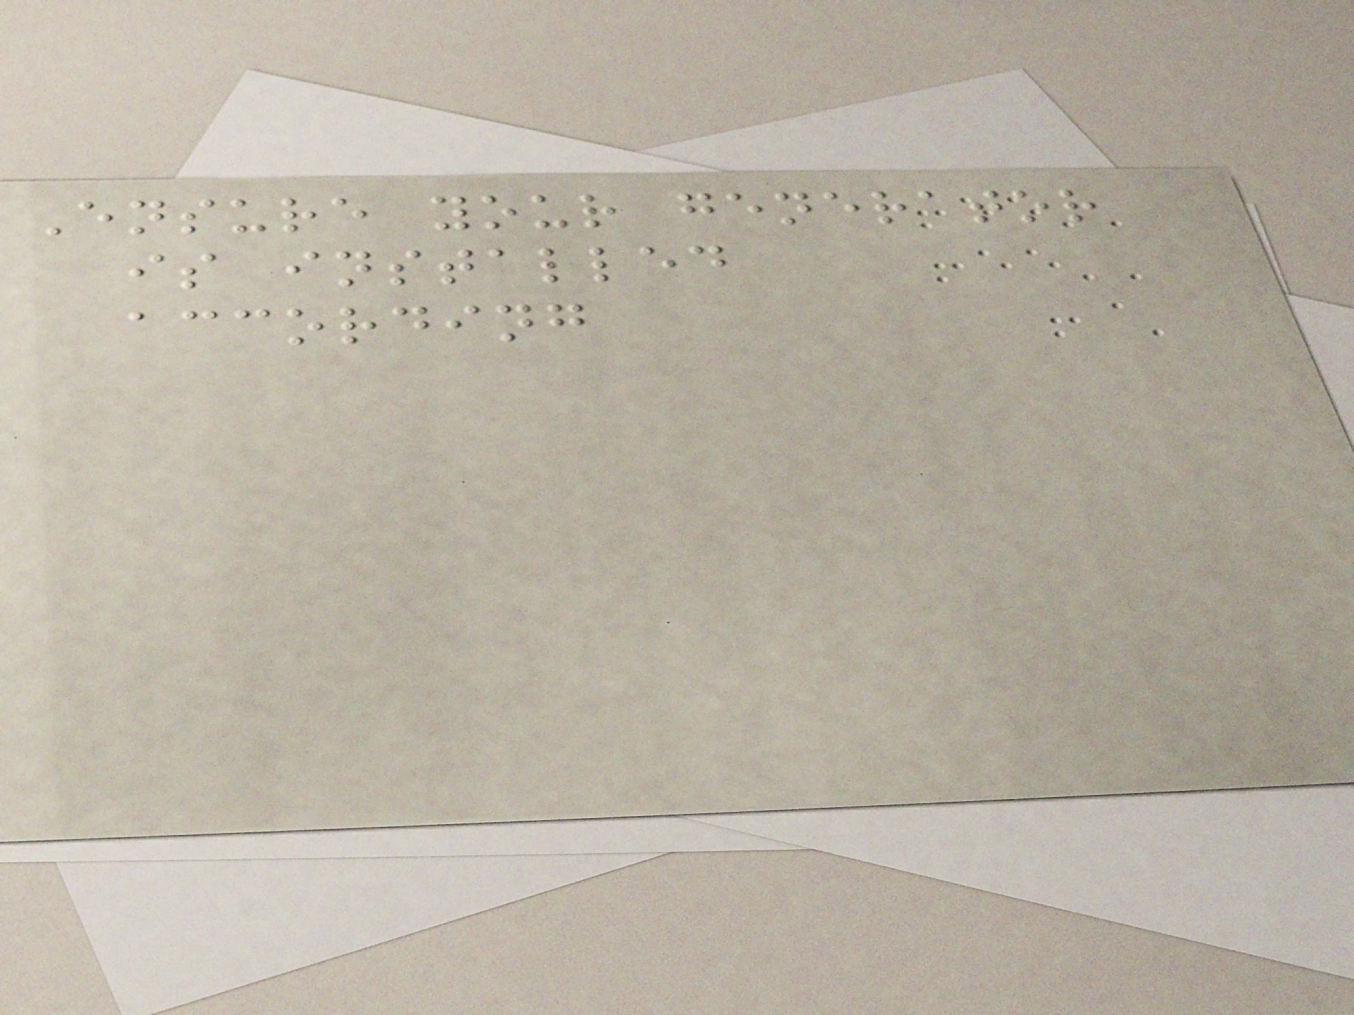Ensure your generator
is installed
according
